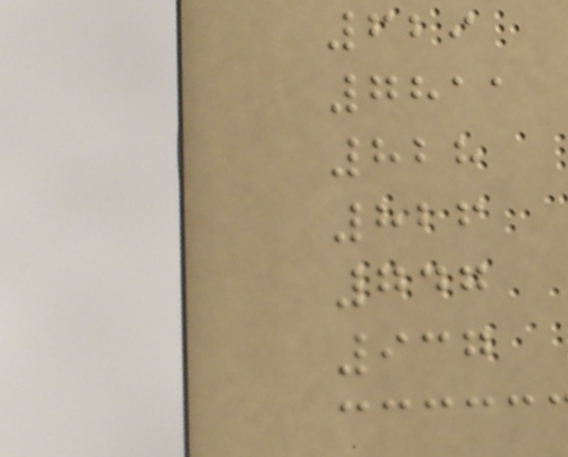629
7811
828
826
747
937
